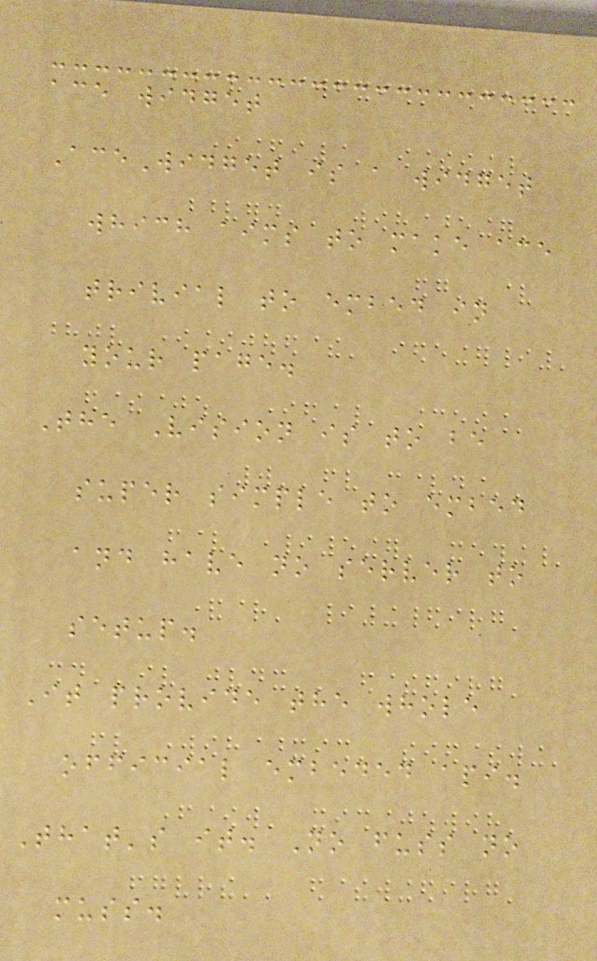ace widget
AceWidget is a widget
which aims to make ace
trivial to embed in
your page.
The Vision is to be
super simple to embed
and have no server to
setup.
It provide the whole
official embeded api.
That's it. No fuss no
muss.
